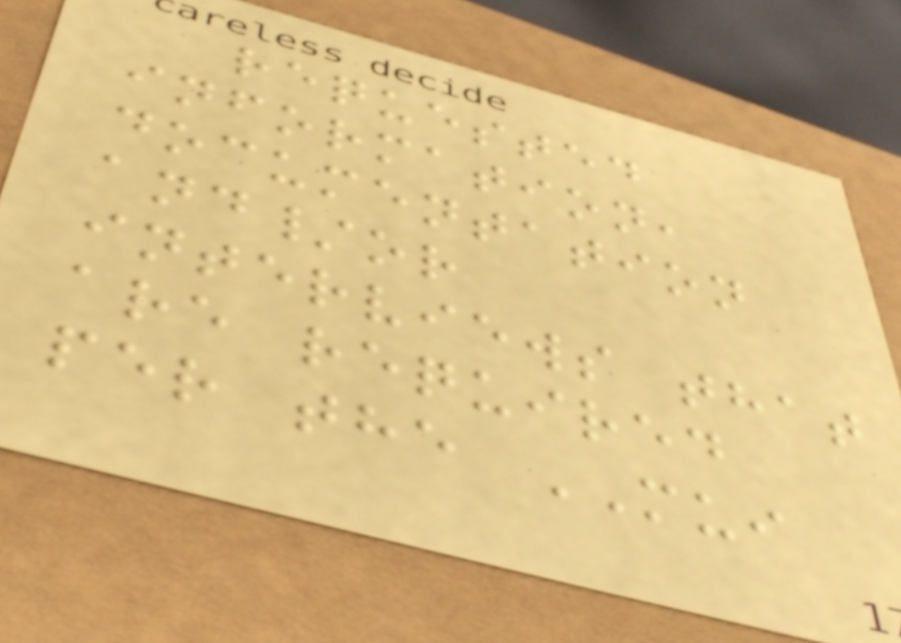requested
information,
documentation
and/or
interviews that
are required
per the MUI
